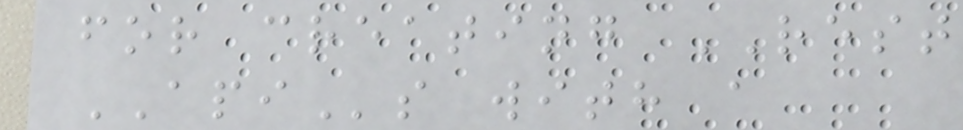for creating REST
APIs with a
